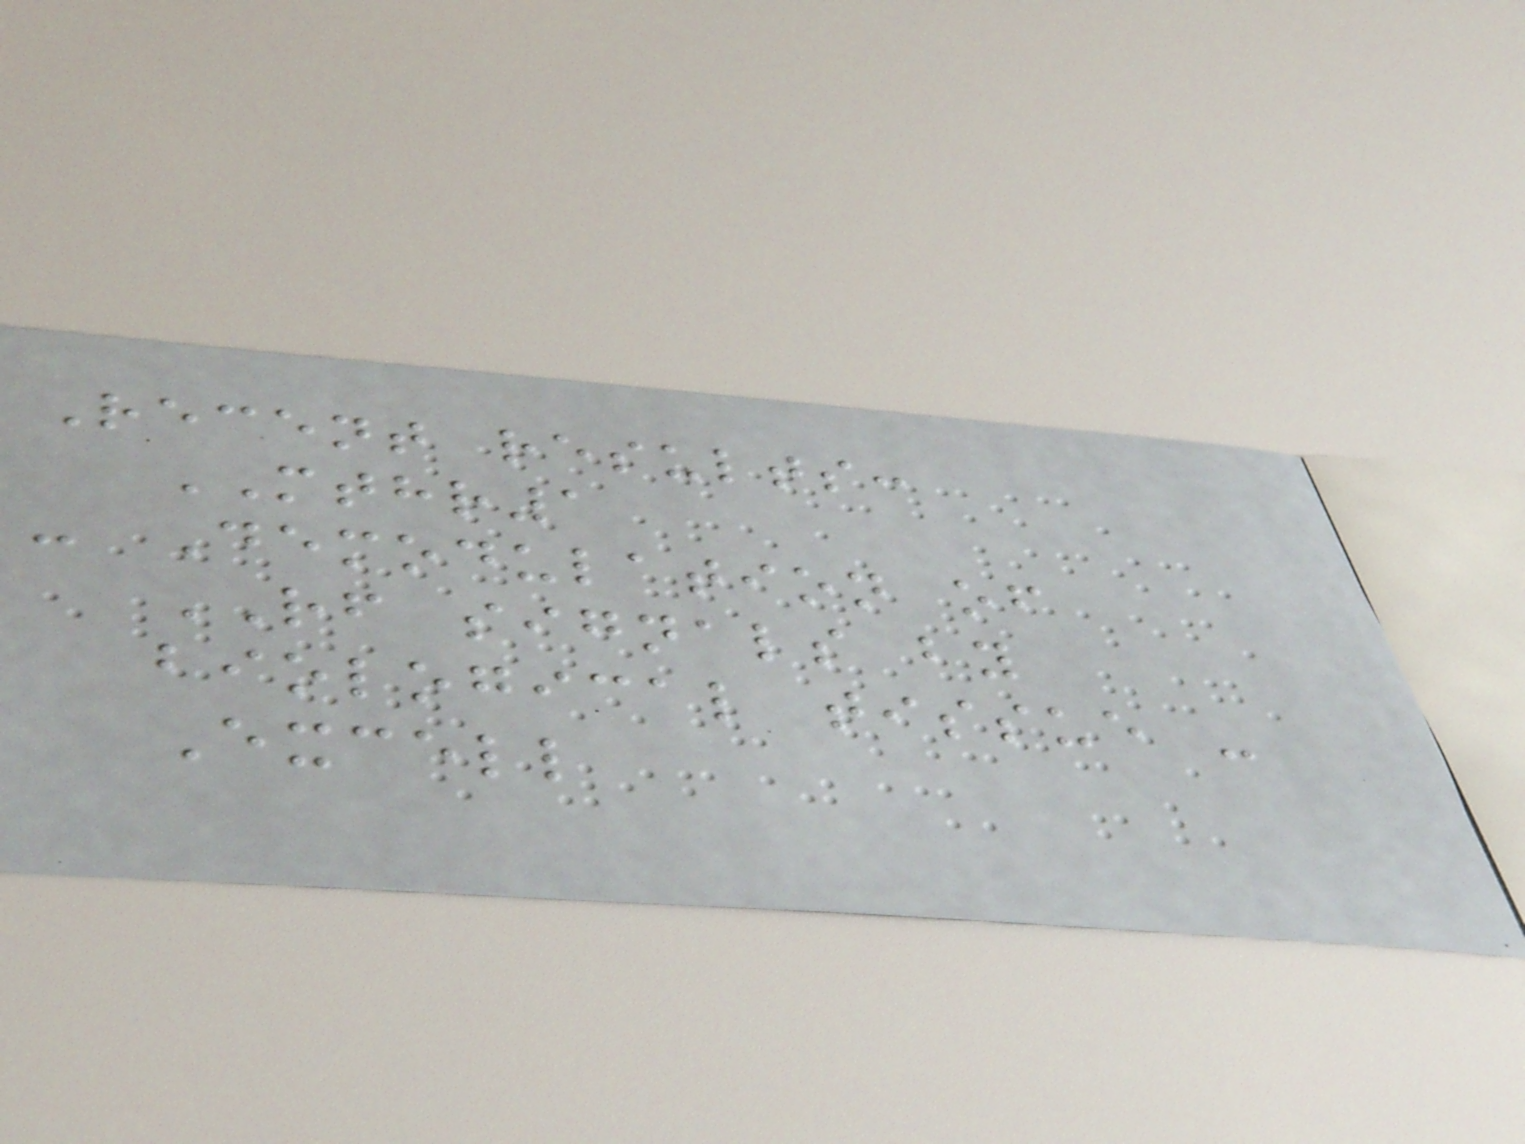Recent results:
MTHR1
- Demodulation of
RF signals by
biological tissue -
Excell
